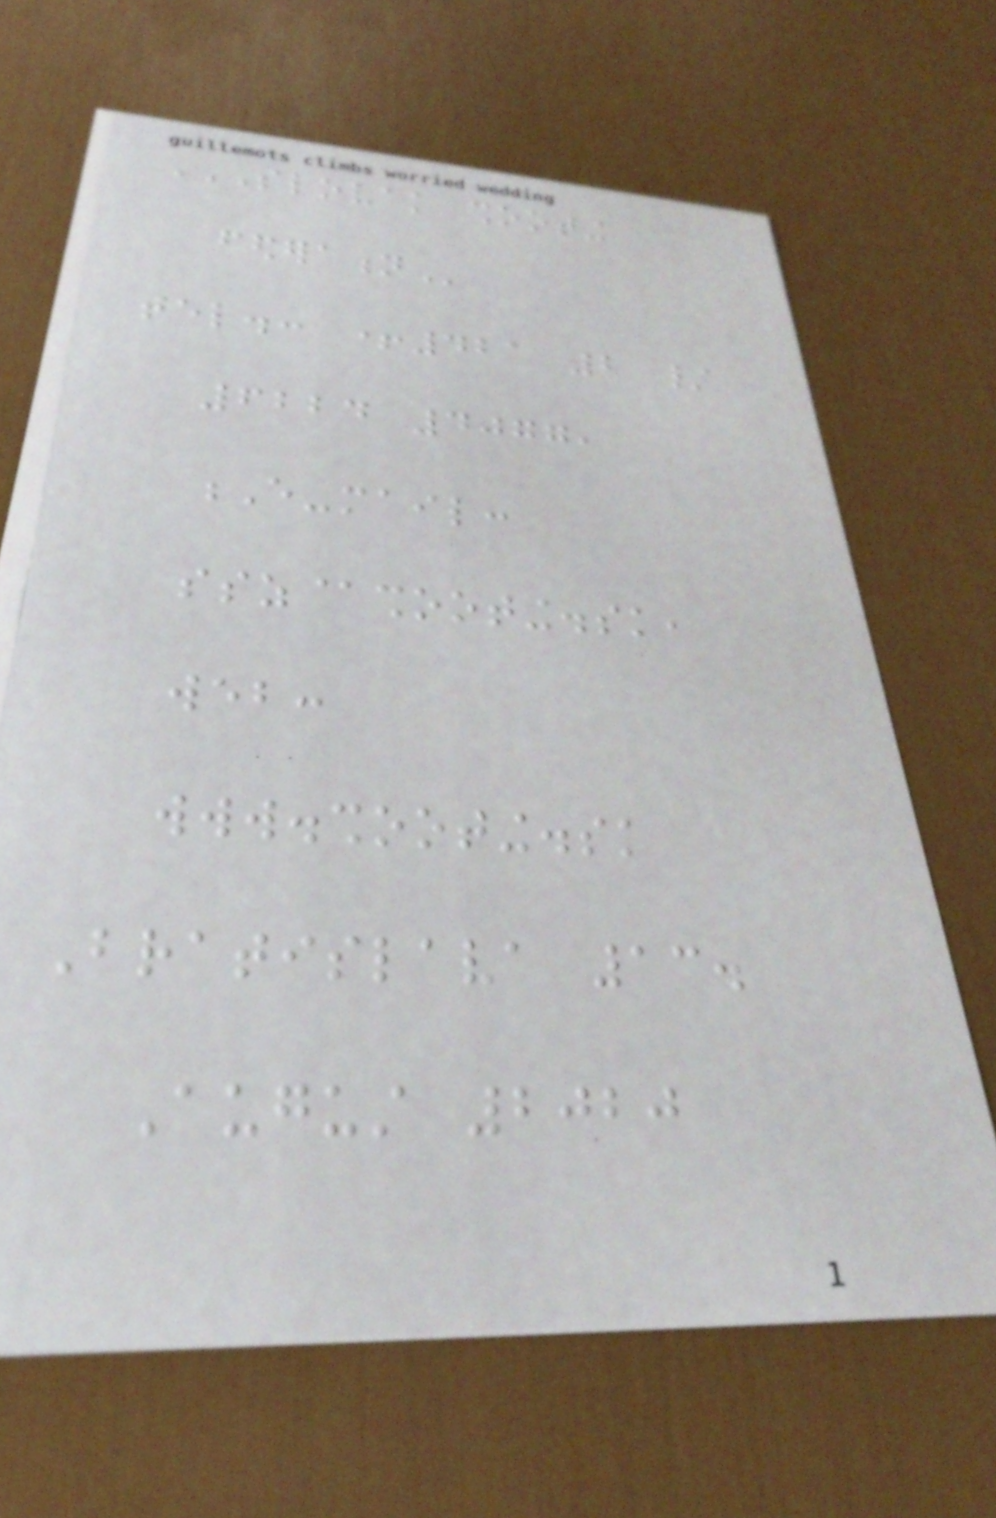SLOVAK SHOOTING
FEDERATION
tel.: +421 2 /
6224 4077,
E-mail:
ssz@shooting.sk,
web:
www.shooting.sk
Bratislava 13.
August 2020
